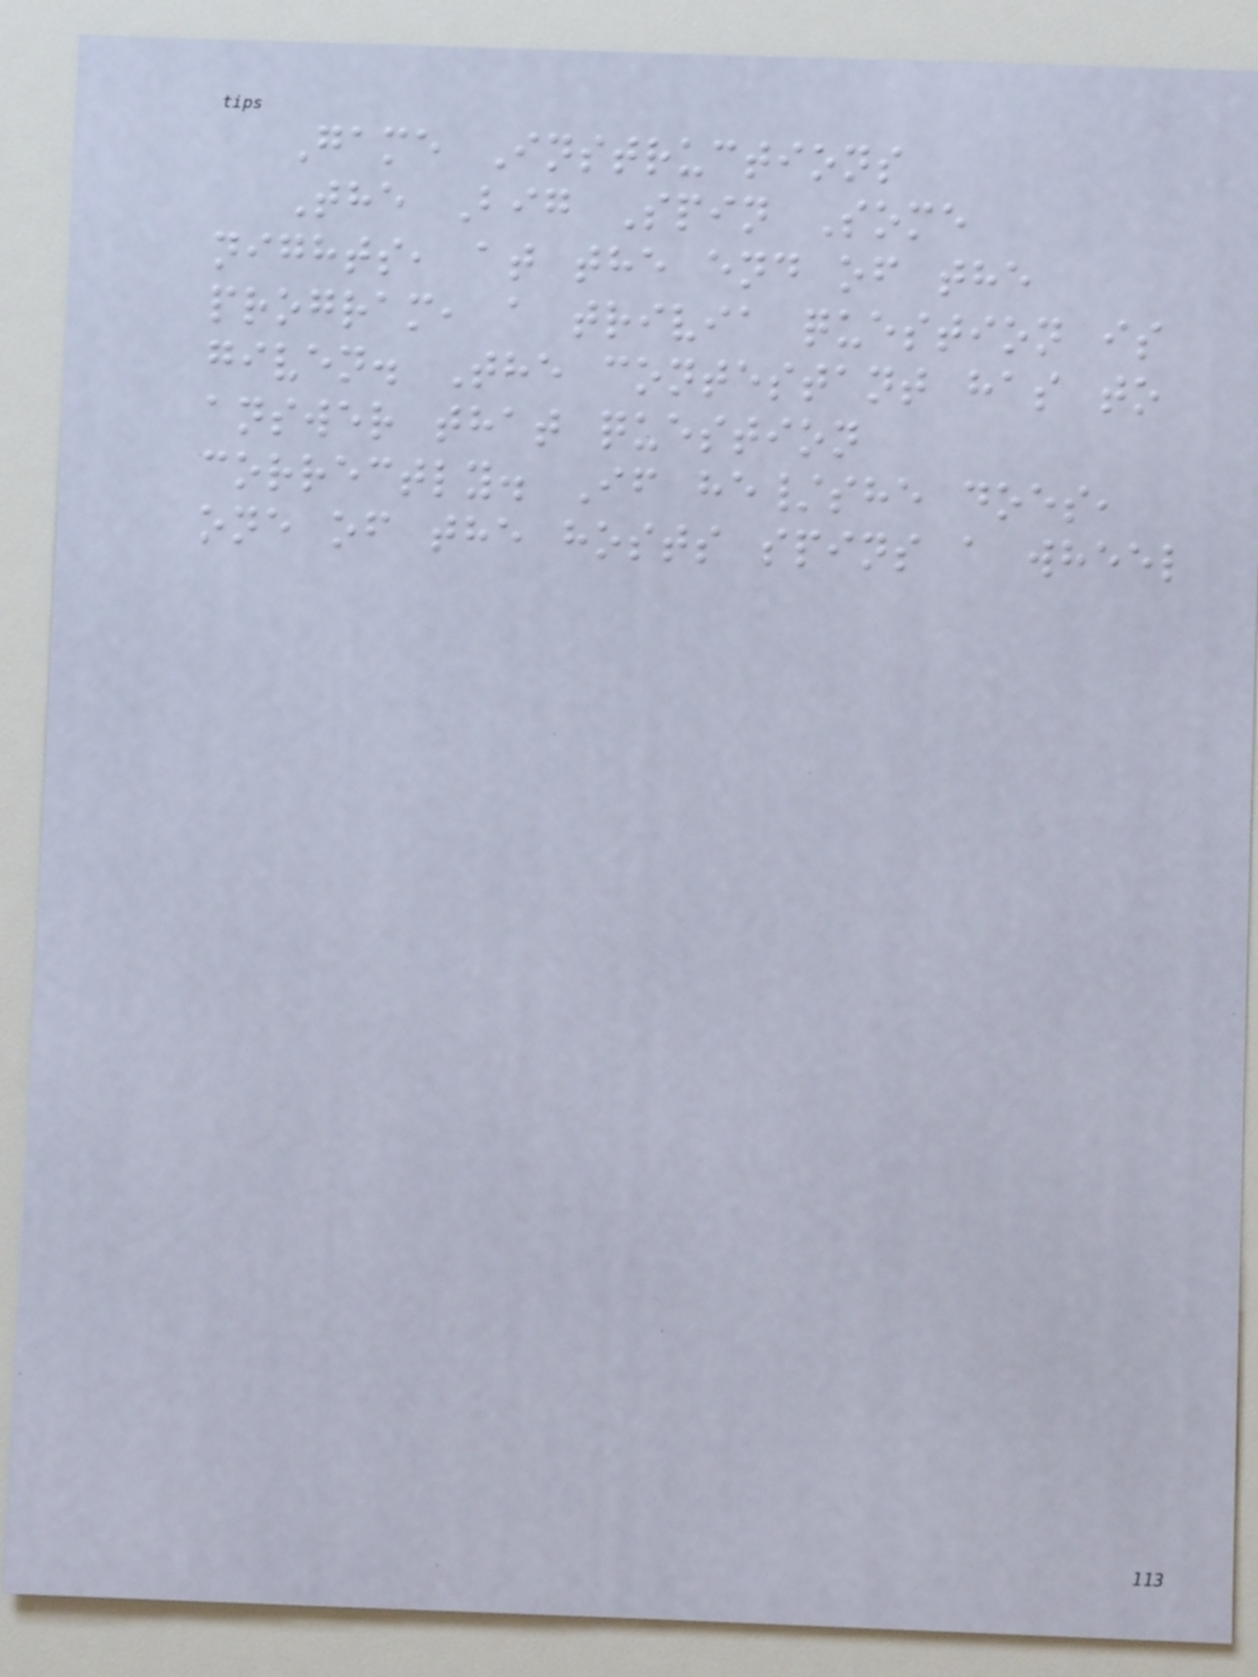Game Instructions
The Big Spin Some
nights, at the end of the
program, a trivia question is
given. The contestant has to
answer that question
correctly. If he/she does,
one of the hosts spins a wheel
